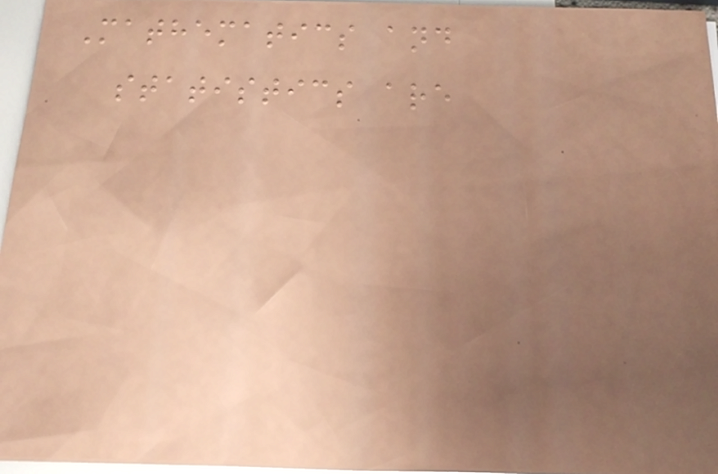Mathematics and
statistics are
